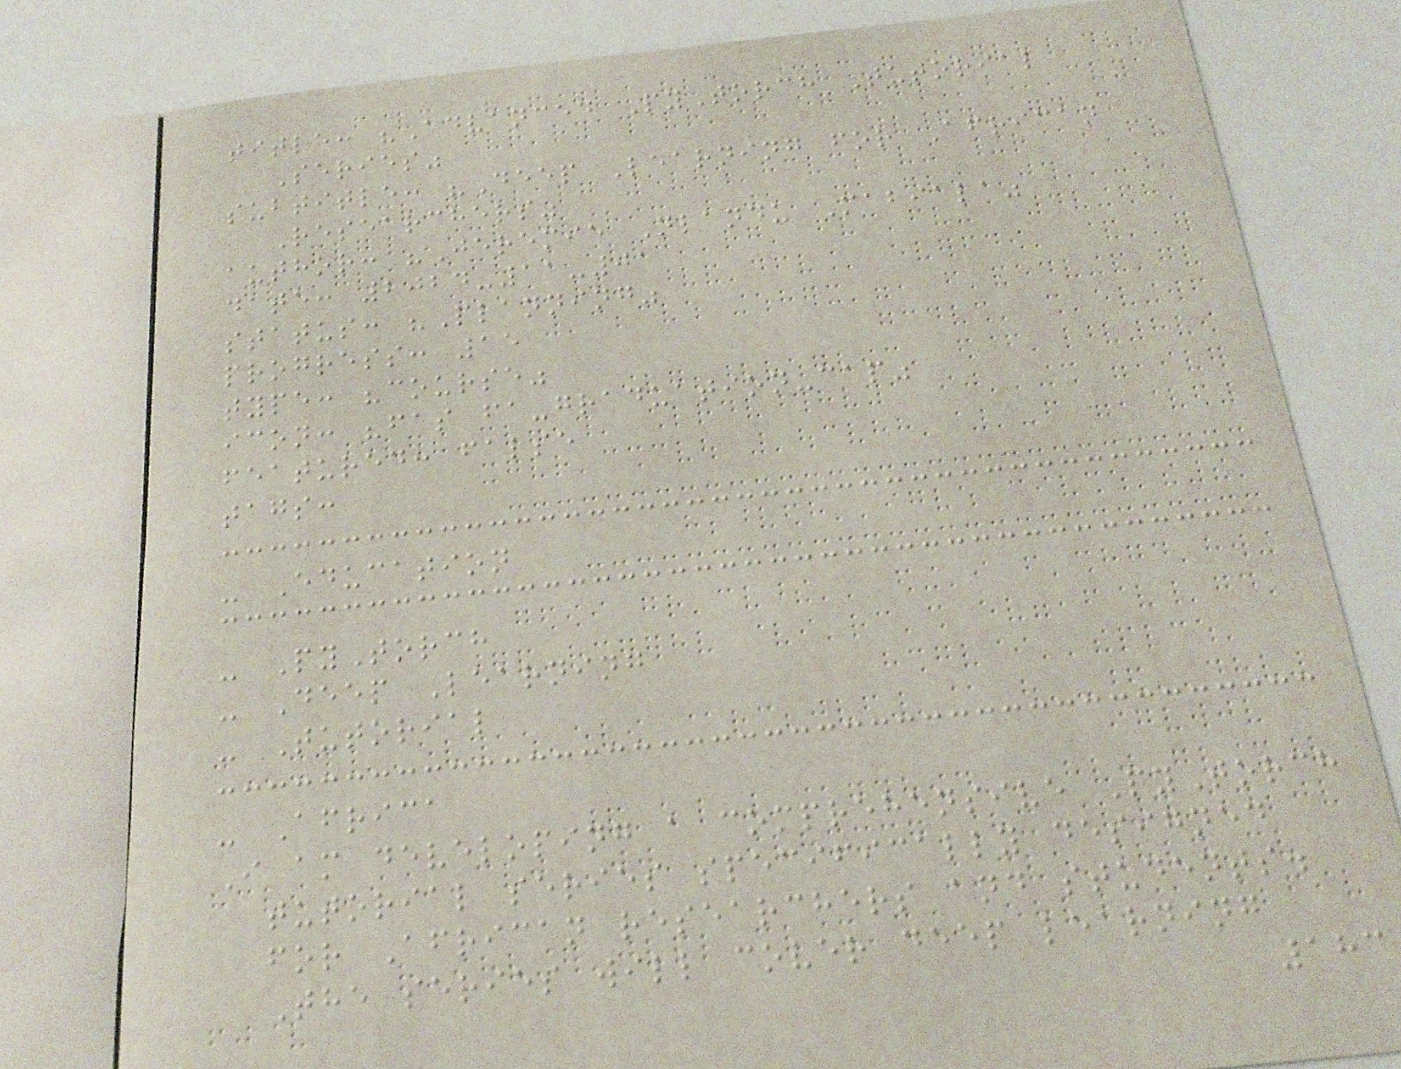title: "Advanced PyTorch Tutorial
Series"
subtitle: "Deep Learning for African
Researchers"
author: "Jeremie Nlandu Mabiala"
date: 2024-11-01
status: "Planning"
progress: 15
type: "course"
icon: "fas fa-graduation-cap"
featured: false
tags:
- Education
- PyTorch
- Deep Learning
- Tutorial
- Africa
I am developing a comprehensive PyTorch
tutorial series specifically designed
for African researchers and students.
The series will cover deep learning
183
